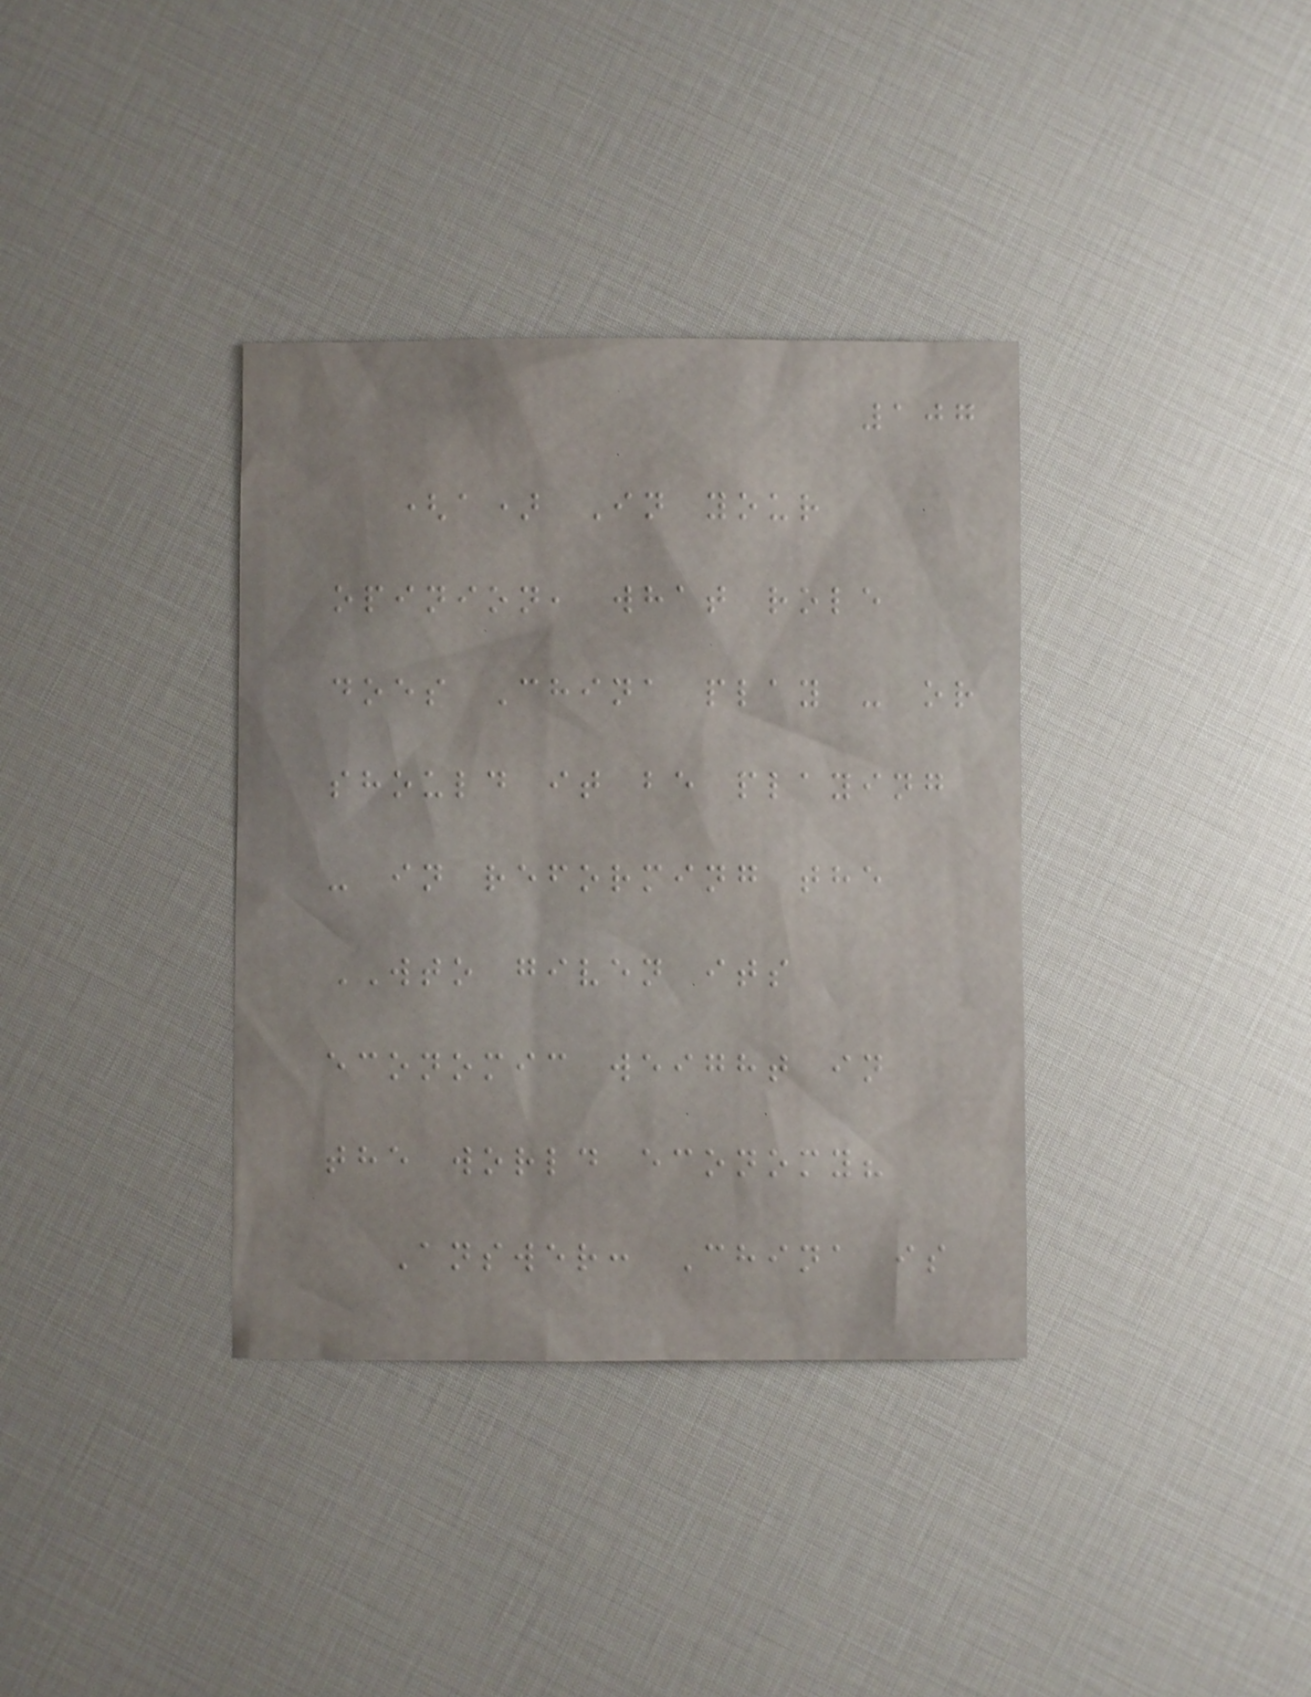107
(a) In your
opinion, what role
does China play - or
should it be playing
- in reforming the
WTO given its
economic weight in
the world economy?
Answer: China is
